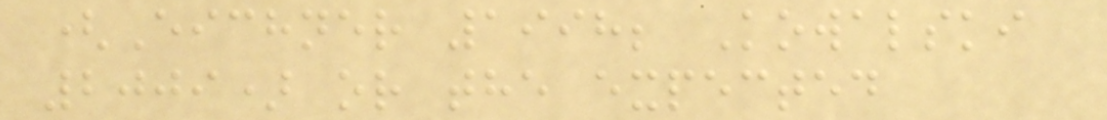(Eichner 1998; Kowalski
2009) or the expected
